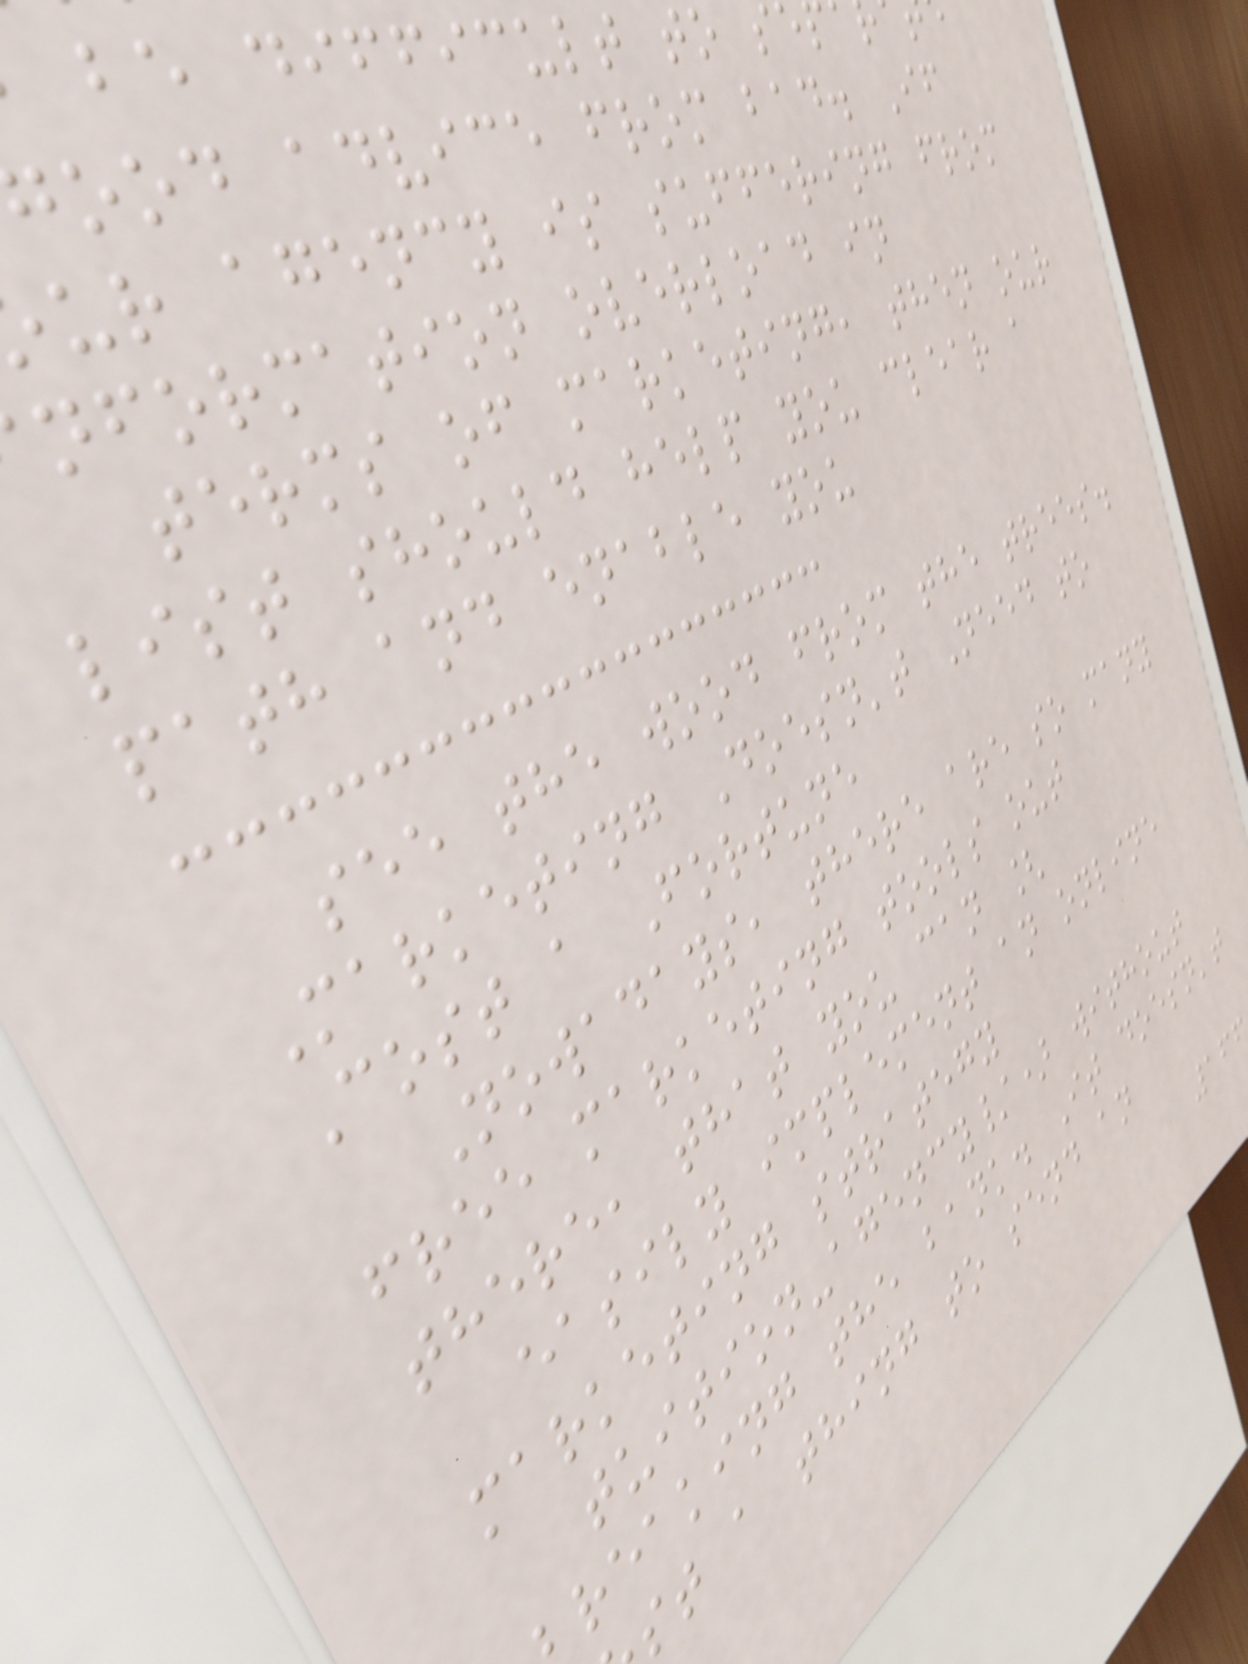be difficult to sep
ood advice from bad. If
ur agency is suffering from
nformation overload in
terms of marketing, then our
list should help you clear a
path and enable you
see the wood from the trees.
Marketing Doesn't Need to
Cost a Fortune
Nowadays, there are so many
free marketing tools out
there, that you can [
easily implement an online
marketing strategy
tuition-agency/) without
reaking the bank. It doesn't
st a thing to send an
